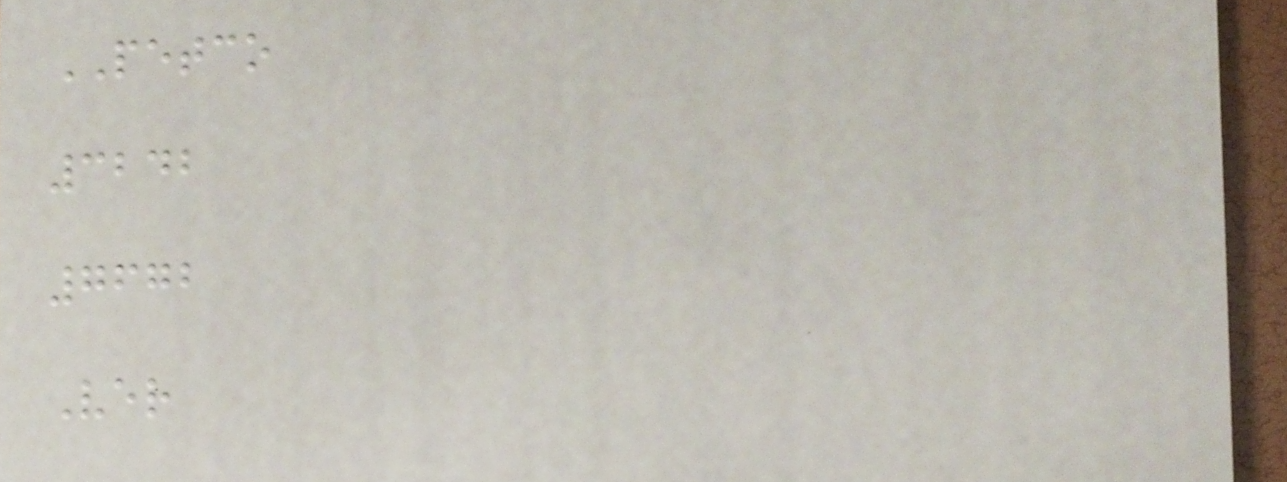PETCO
3242
7672
Ver
